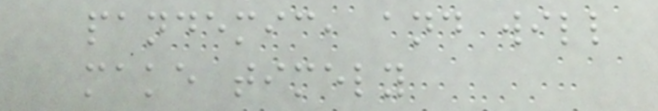pandemic, and will
make timely
